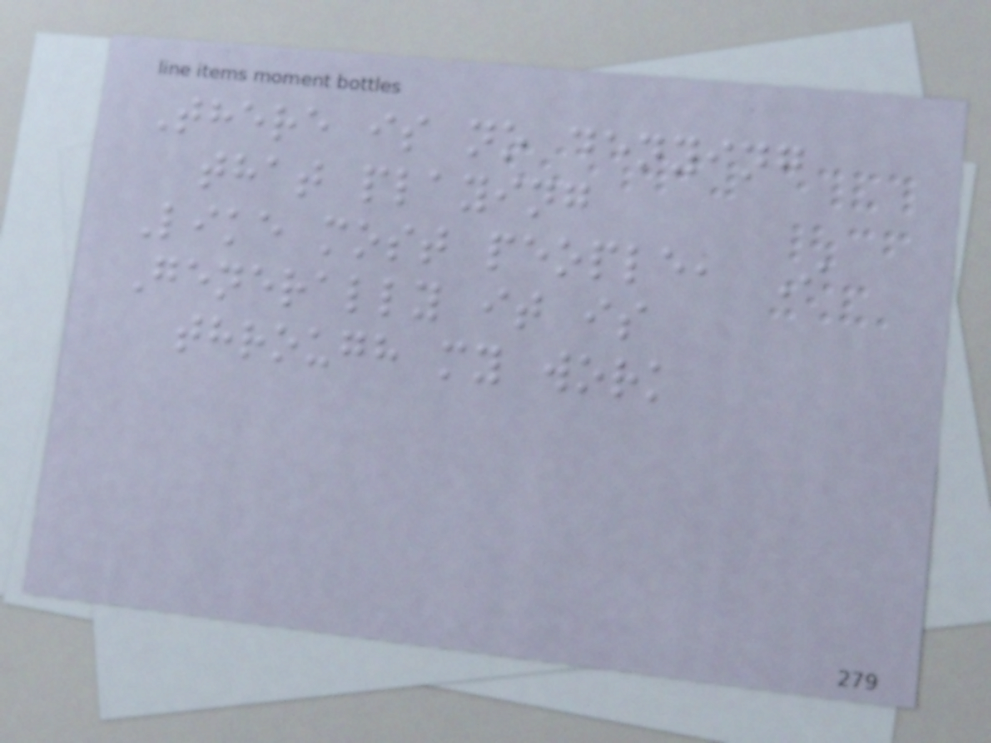There is no denying
that playing
Like most people, I
Generally it is
through my work
